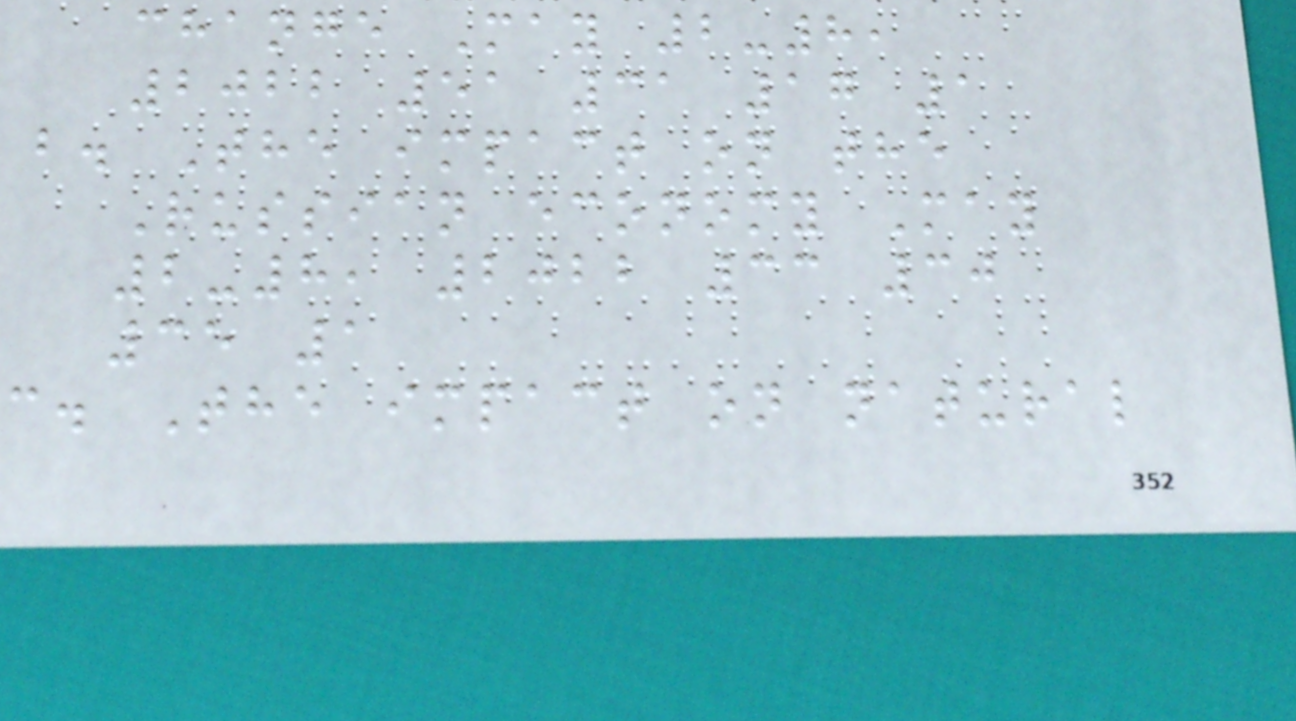change May 2-8,
2022 51 31 17 1
b. The impact on the
Russian economy May
2-8, 2022 33 30
35 1
c. The impact on natural
